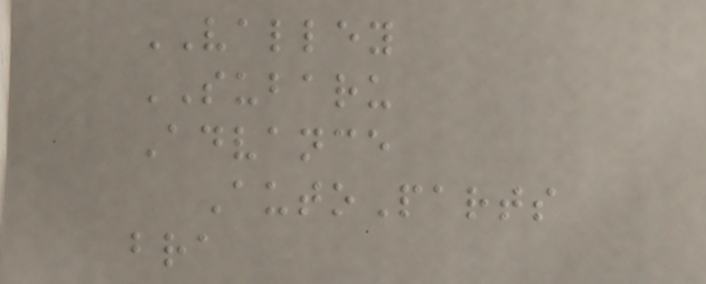VALLEY
SUBARU
Advance
AutoParts
bra
